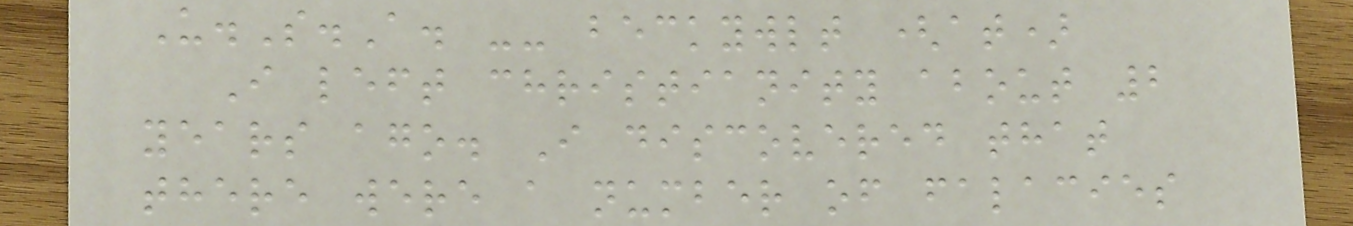U.S.A. -- beckywlt (at)
I left christianity about 2
years ago. I discovered that
there were a number of falacies
